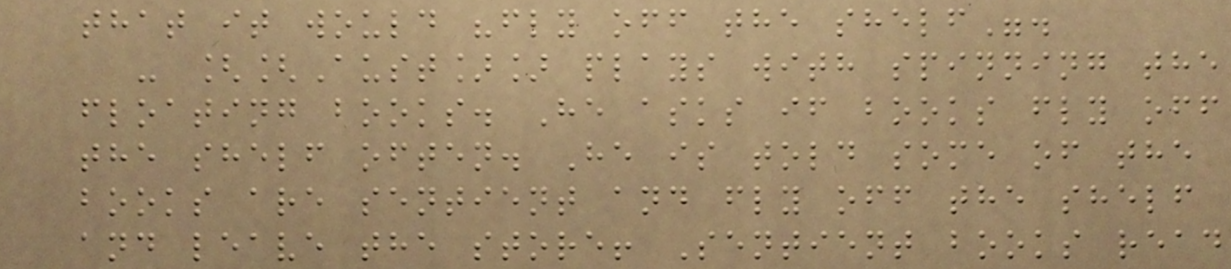that it would "fly off the shelf".
- [[Aust]] plays with spinning the
floating books. He asks if books fly off
the shelf often. He is told some of the
books are sentient and fly off the shelf
and leave the store! Sentient books read
